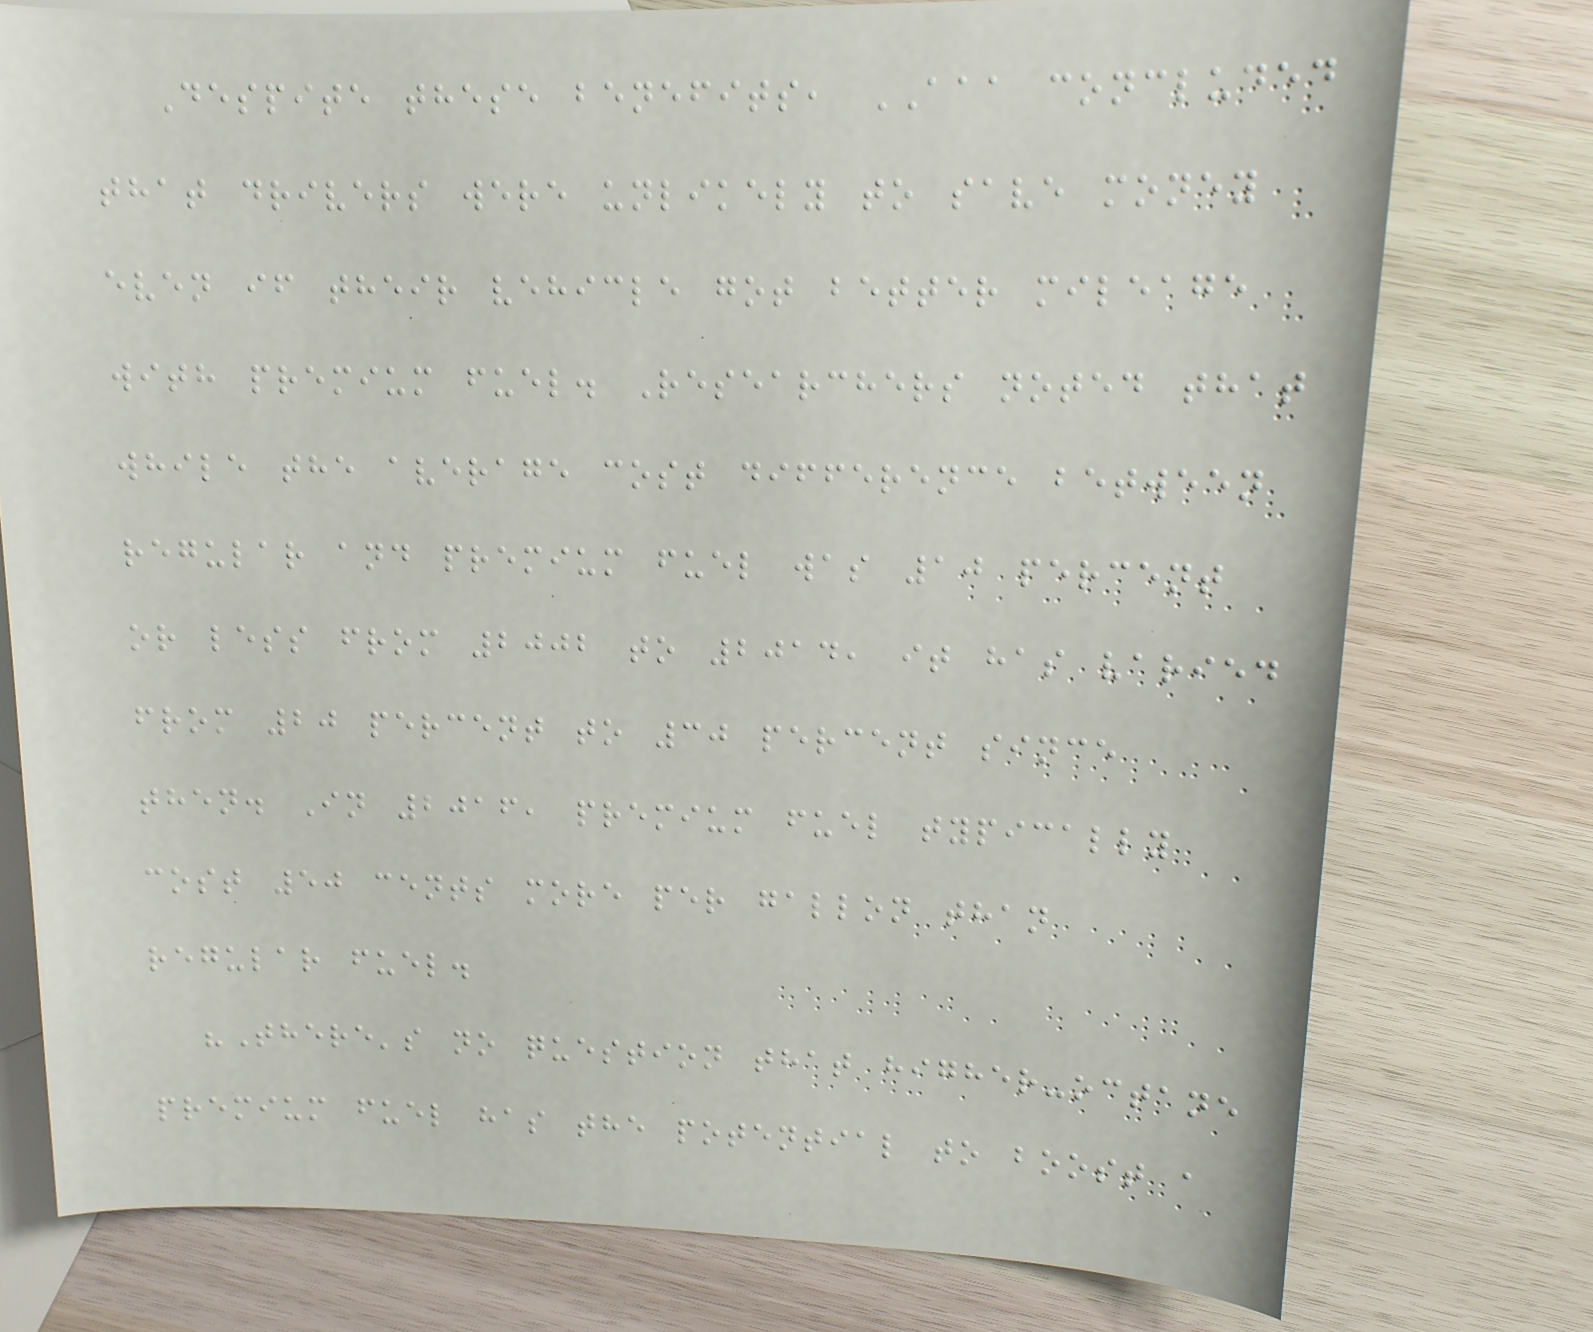Despite these benefits, AAA concluded
that drivers were unlikely to save money
even if their vehicle got better mileage
with premium fuel. Researchers noted that
while the average cost difference between
regular and premium fuel was 10 percent
or less from 2002 to 2014, it has varied
from 20 percent to 30 percent since
then. In 2016, premium fuel typically
cost 50 cents more per gallon than
regular fuel.
"There's no question that higher-octane
premium fuel has the potential to boost a
